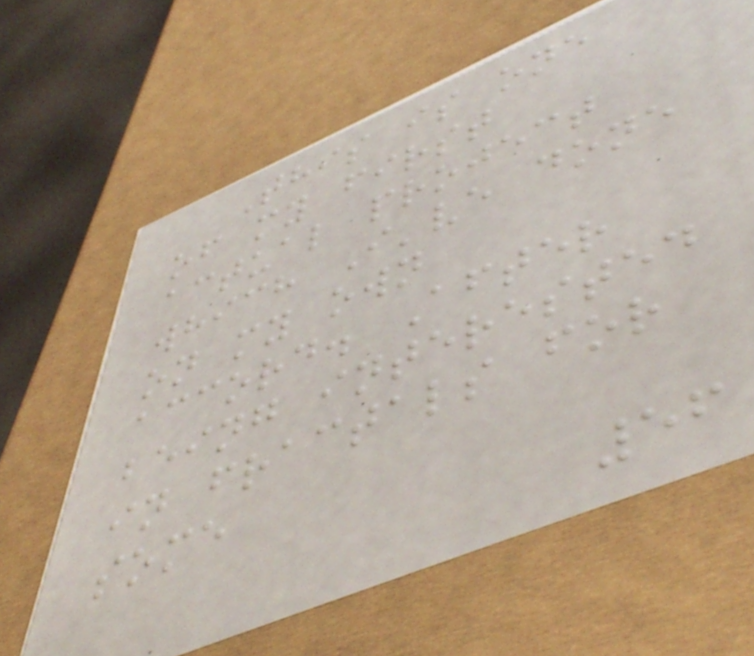This is one
of my first
actual project
which I've done
on my own
accord. After
being interested
in fractals for
some
56
